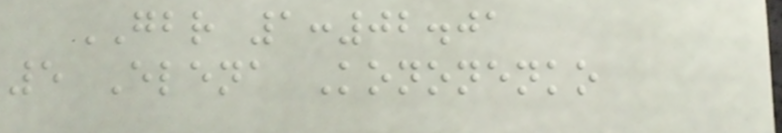GBR 1:02.01
5 Elena Kononenko
